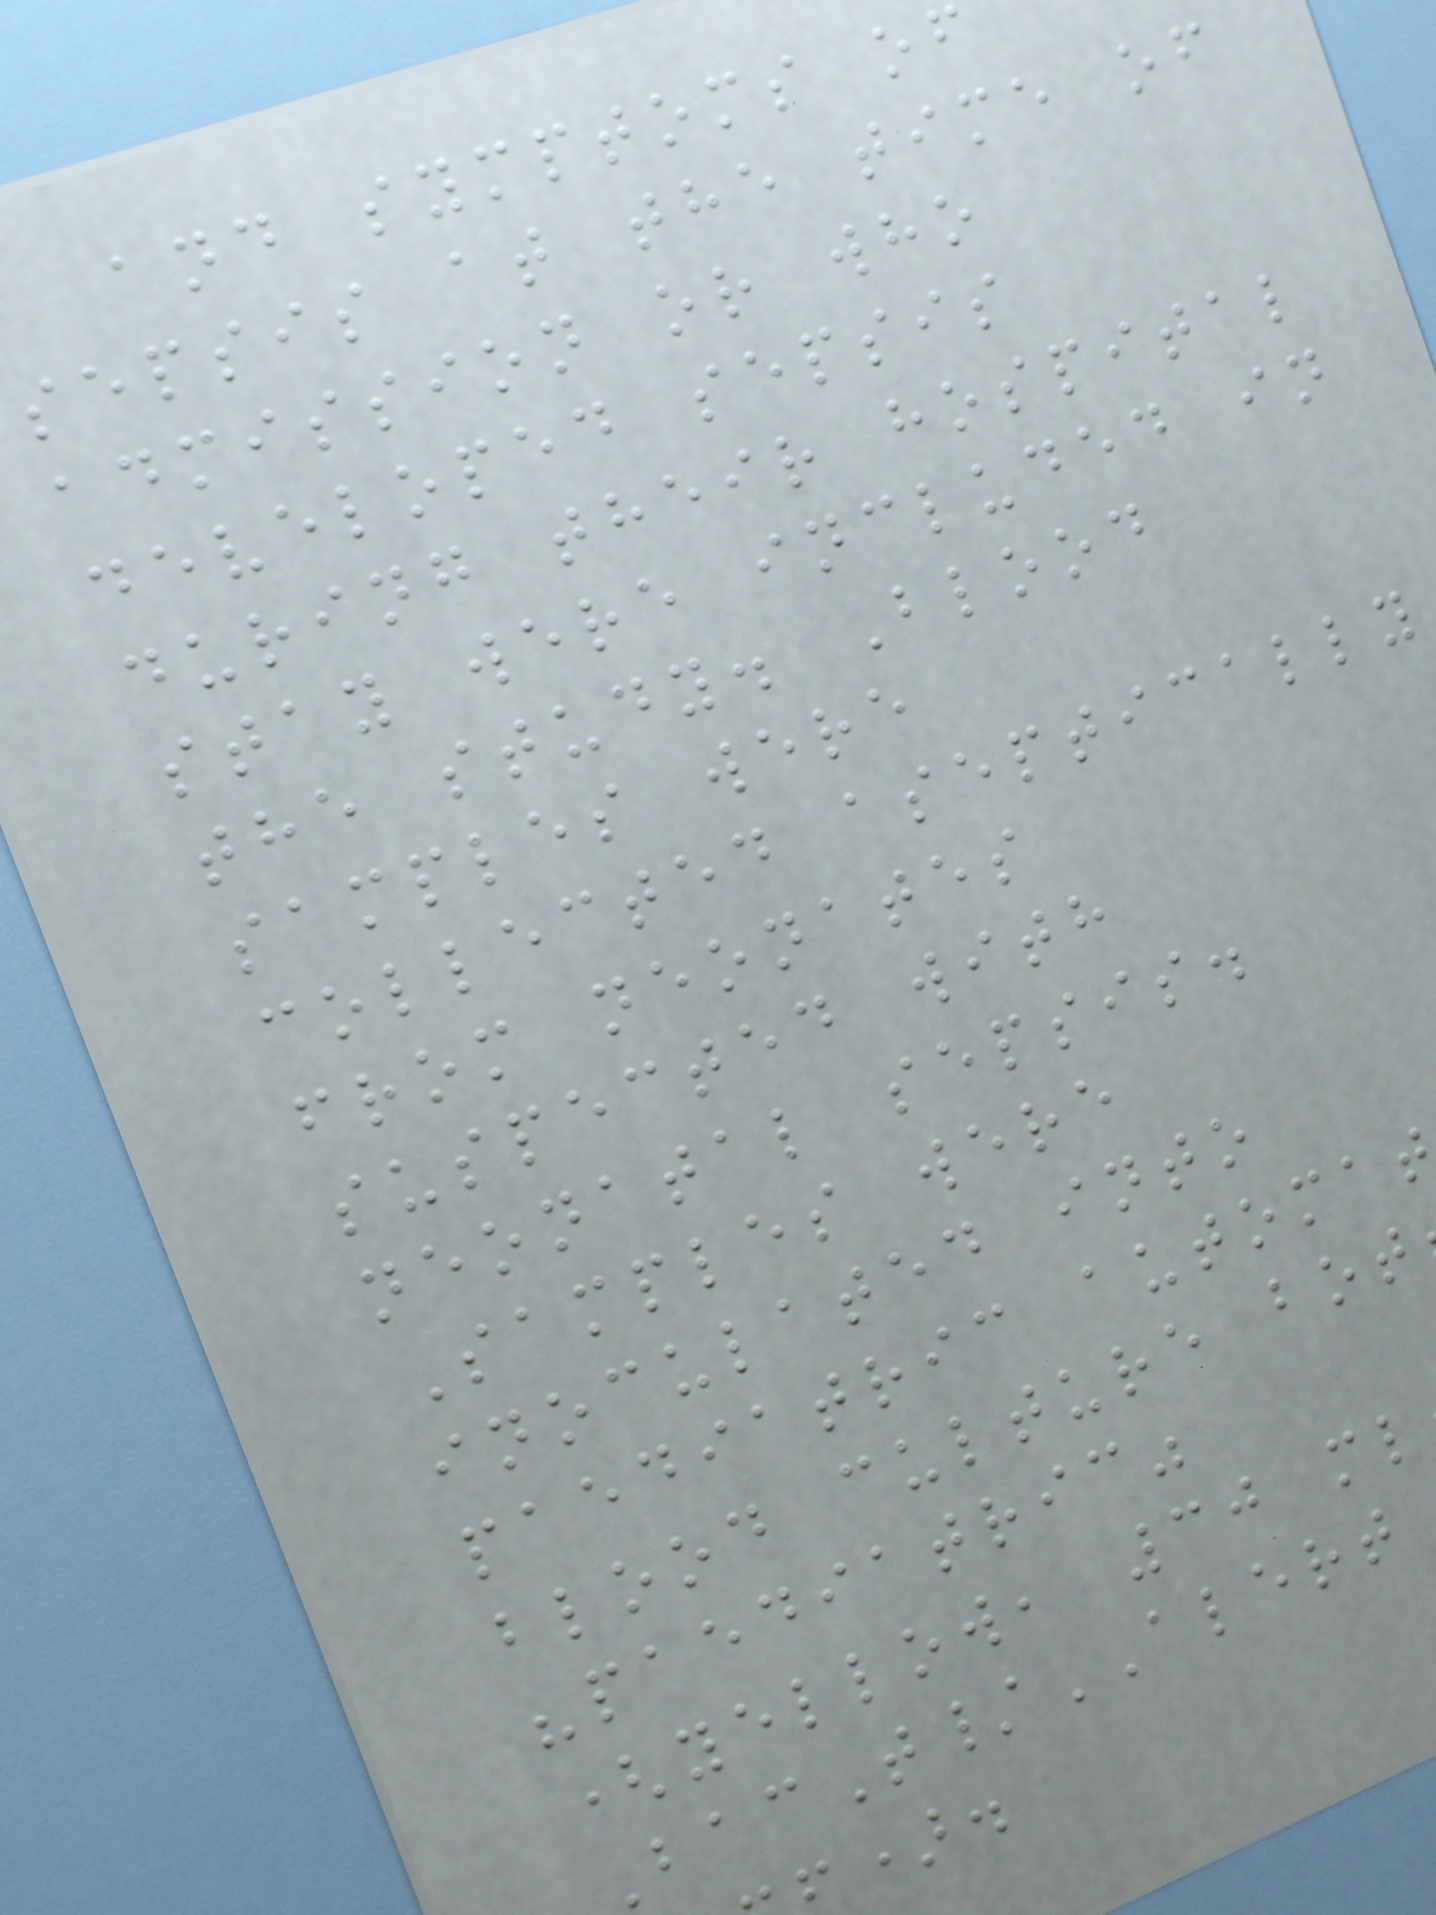and symptoms of
sepsis at the time of
admission or who
developed sepsis
during their hospital
stay were included in
the study. Blood
samples were
collected aseptically
from neonates
suspected with
neonatal sepsis.
Samples were
inoculated into
paediatric automat
blood culture bot
"paediatric"
(yellow, 30 ml
acT/ALERT
